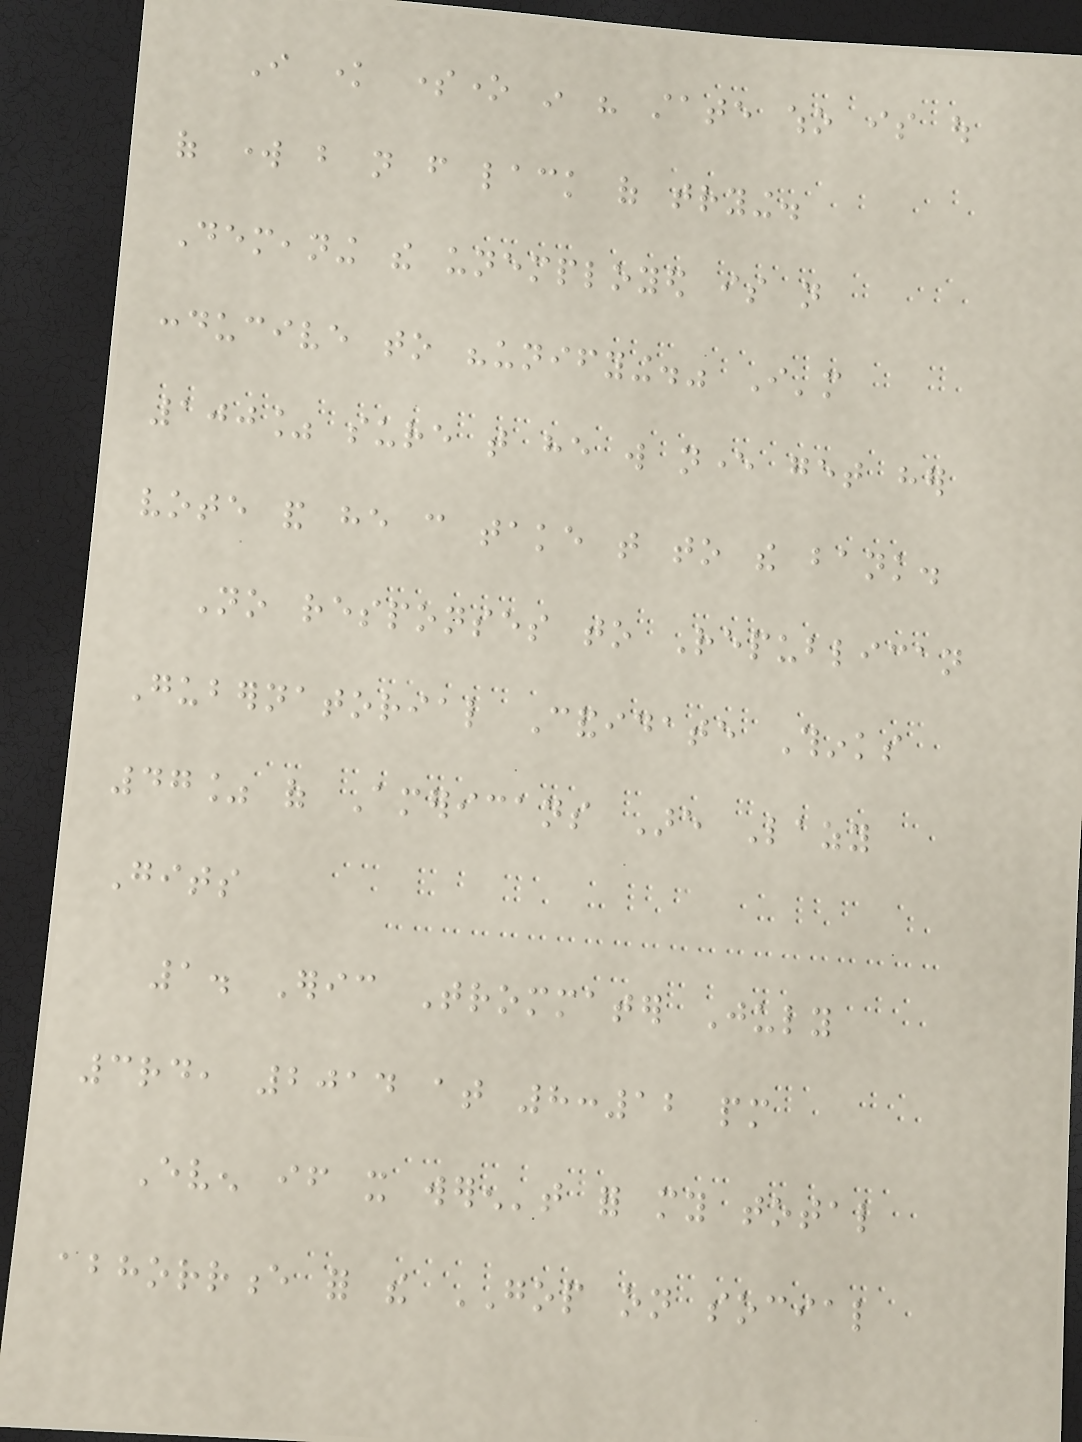I know someone in his state who is out
of work but not from lack of trying.
Demeaning the unemployed is not
conducive to "unifying." I'm
100% sure that he will never get her
vote and he can take that to the bank.
No responses to Republican
Gubernatorial Candidate Thinks
47% of Americans Are Lazy
Gits
1. Eric Trommater July
3rd, 2014 at 8:12 pm
Even if it weren't for my total
abhorrence for the GOP on social
